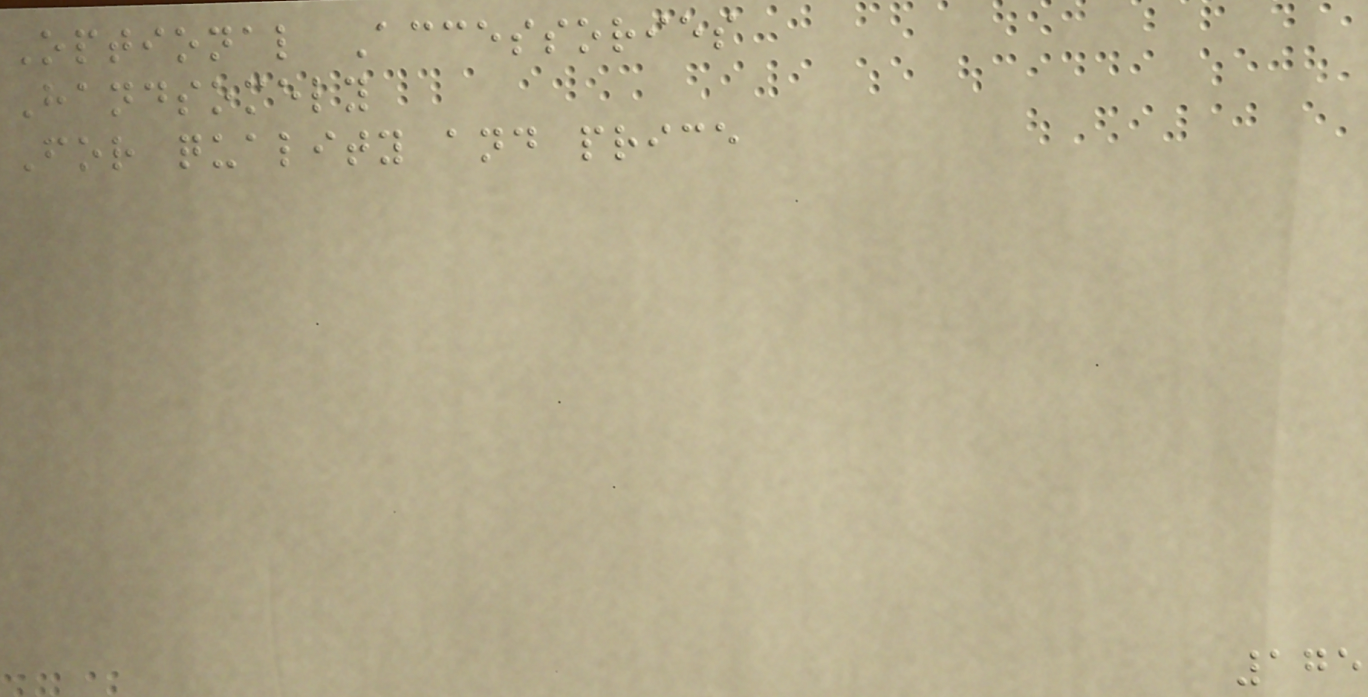Optional Accessories
Handsomely
For quality and price
175
